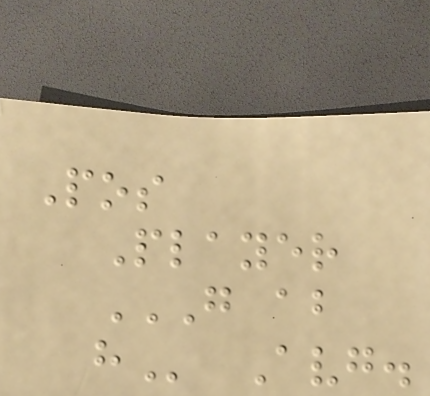Pos
Player
G AB
H Avg.
